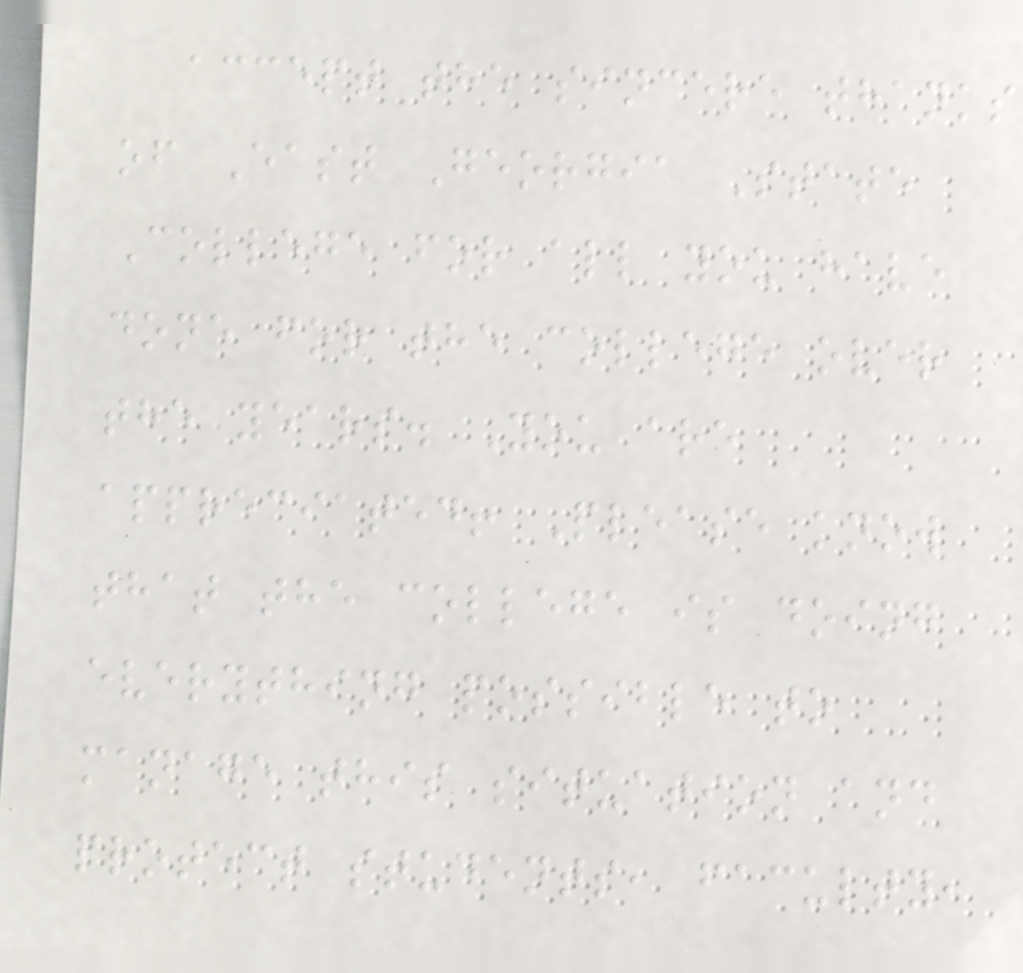accept the sincere thanks
of East Georgia State
College for all you have
done for the college over
the years. You are
appreciated! Please know
that the college is doing
everything possible to
manage this situation and
protect students, faculty,
